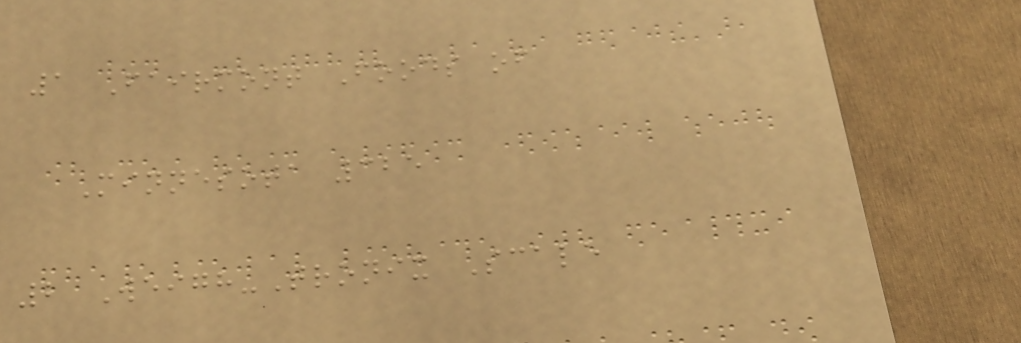1 Fairmont Foods of
Minnesota 325
2 Weigh-Tronix Scale
